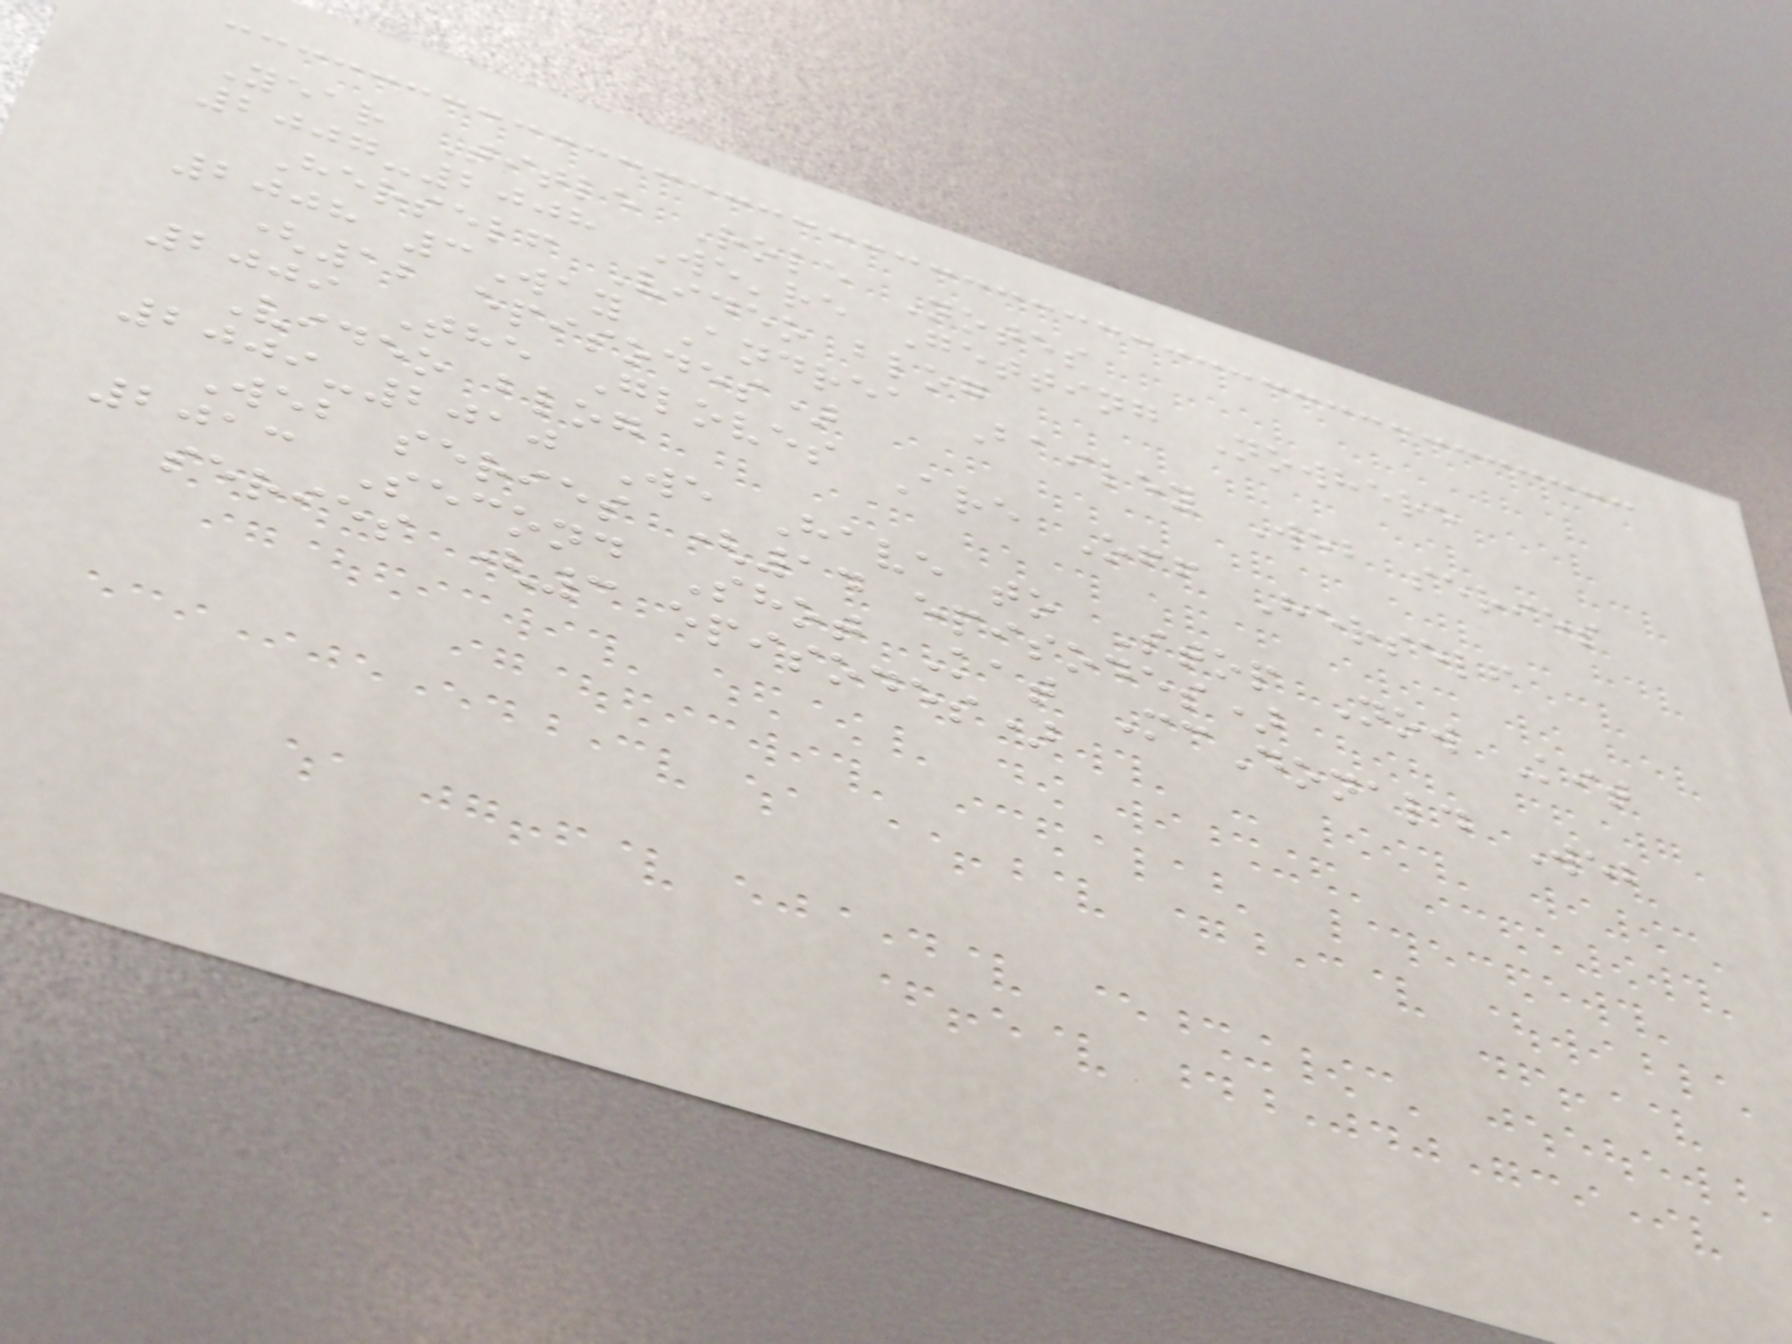Year Title Role Notes
2007-2008 We're Getting Nowhere
Herself Video blog
2008 3Way Andrea Bailey Web series
(12 episodes)
2009 The Gloves Are Off Herself
Video blog
2009-2010 We Have to Stop Now Kit
Web series (14 episodes)
2013 Second Shot Kat McDonald Web
series (3 episodes)
